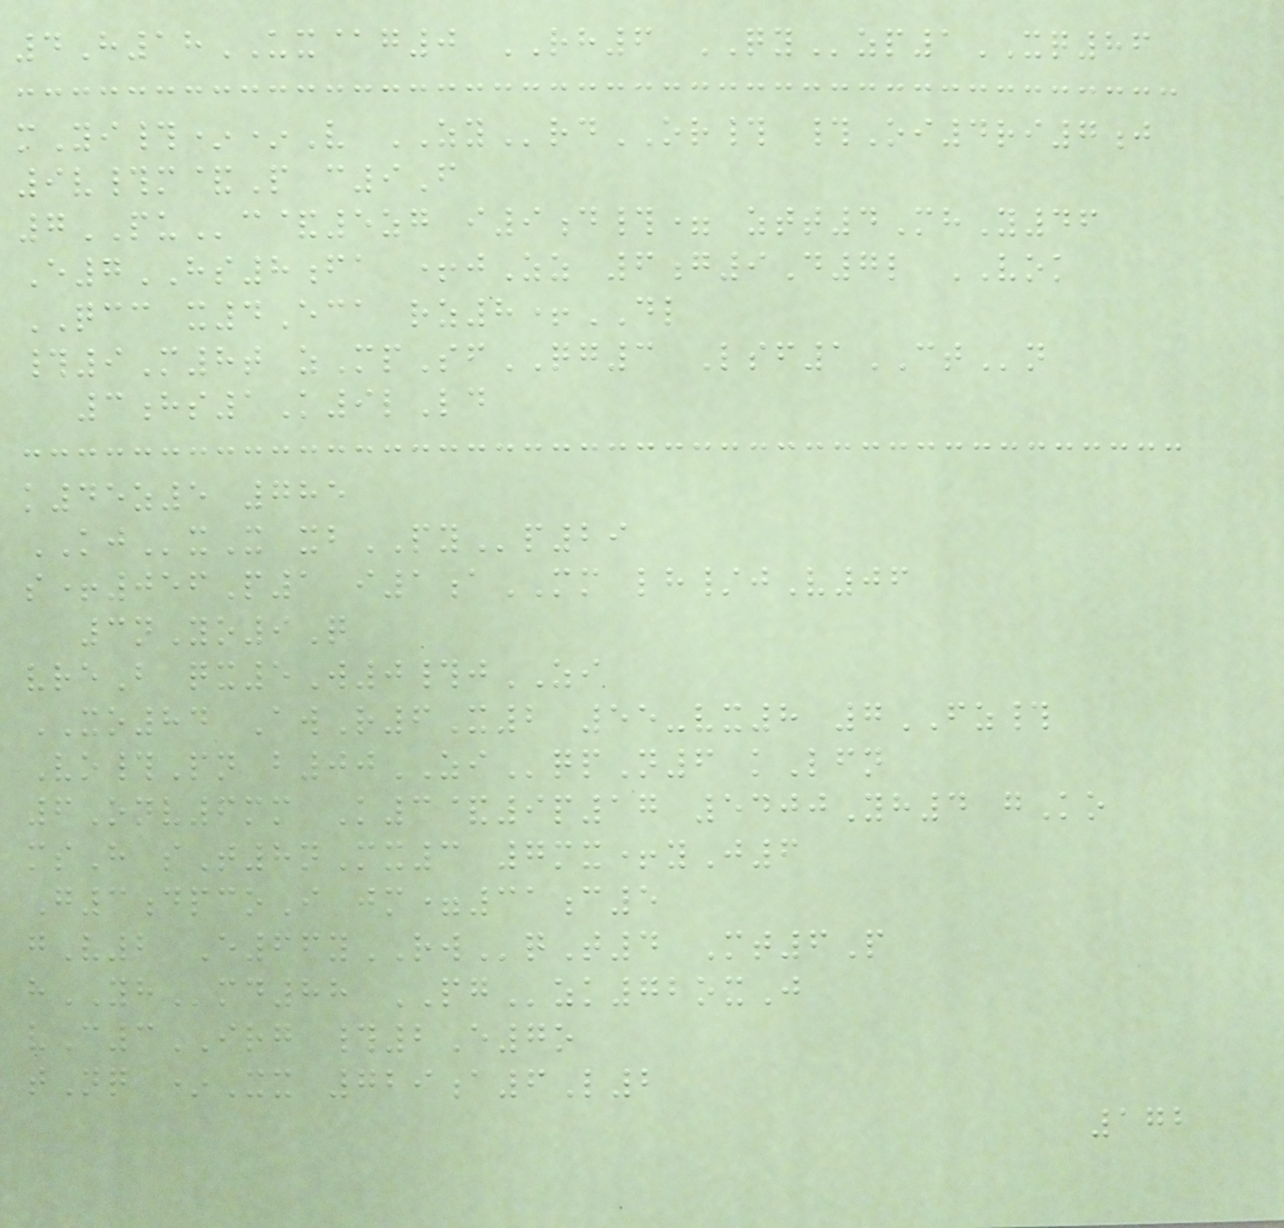4H18UX@g0 RH6 QYzp1XQ86
mYi#**V ZYrdOR# #Oi4ri7j
9v#m&P c9F
7PUc&5zg i9d#= ztt4MhY46
E7HS8fa +jZz 6g9D7l VOK
QCC x4Eca rz8+DL
#9M8t zMpSfQG3 Lsf1CTn
3hs1K9lLd
k45z5 785
KJxX xbPYp29
s+056P1 i1aMM lh/jV06
3nYo9Q
vreB qx5W0#jZI
XO84 AwR6X2 55-vx8 7FZ#
Vo#Pn b00ZIqpN6 kLfn
6Onv6mm K3&9p17 5400Yh4 gKo
msH sT8nMx3 7mx+yJ6
G3dpcoI jm=31c5
gV2 E66yRWqT4 Mt6P
hYHmd88 PGzk72oxJ
vC3IRG #2E7o
tNq *Xx 729a6L2
172
